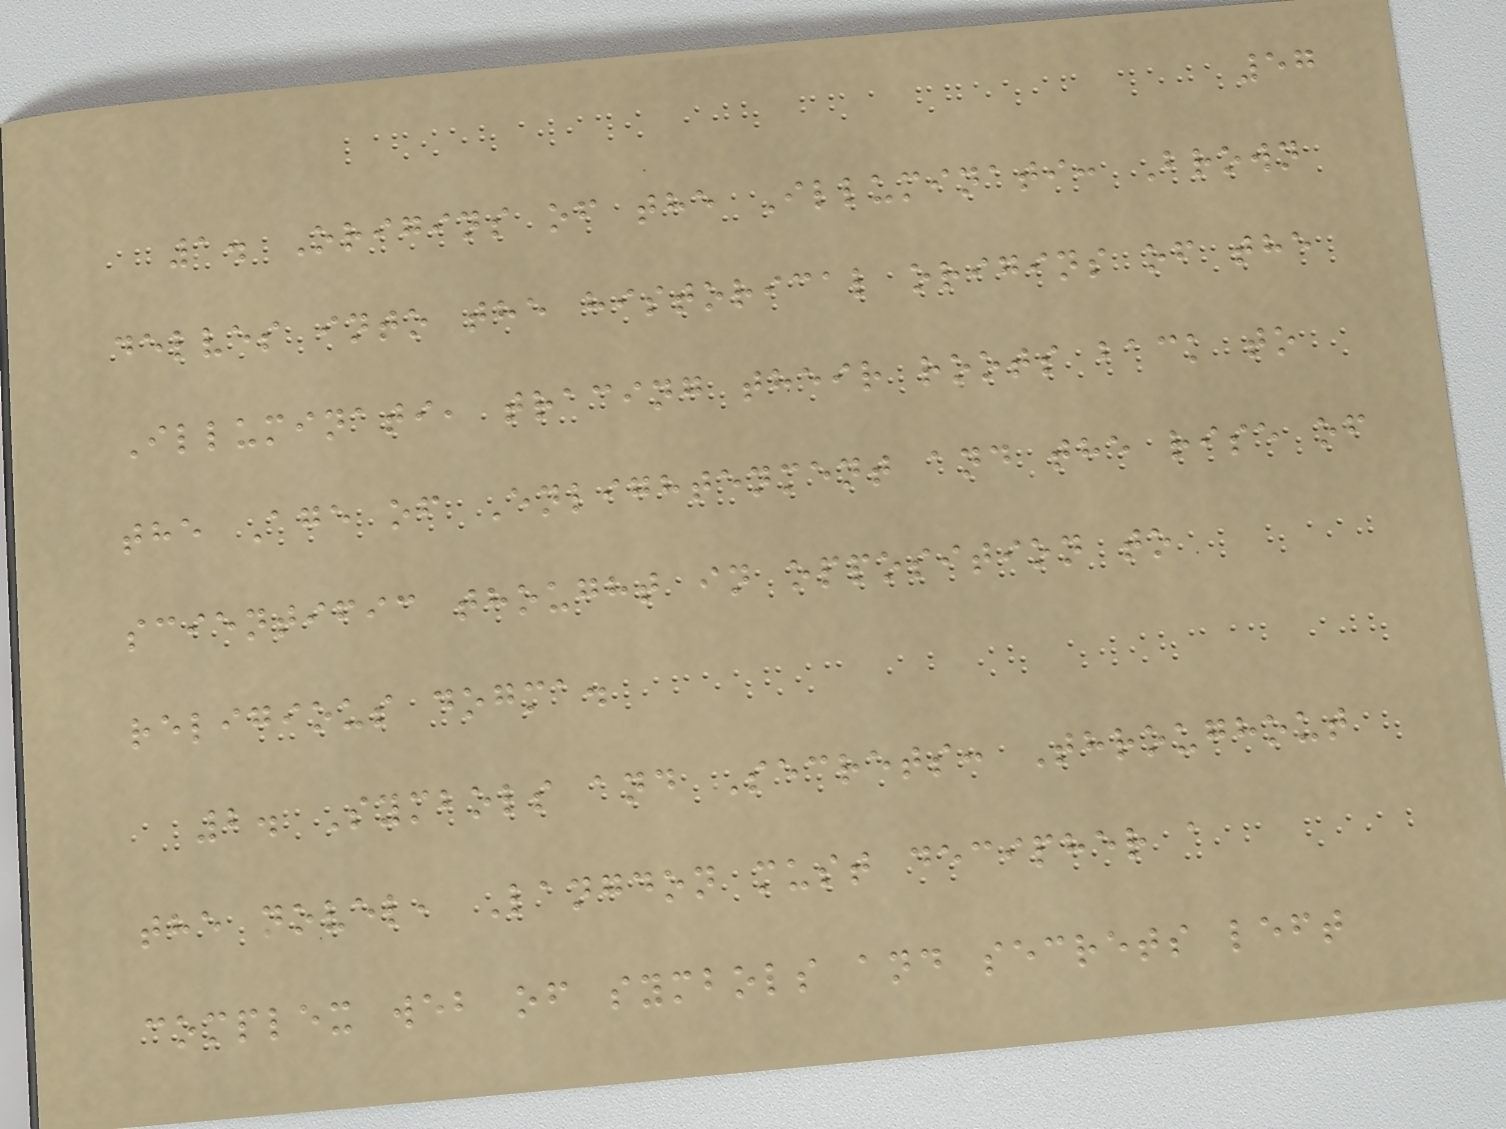57
1. Origins of the Illuminati: Brown
delves into the historical origins of the
Illuminati, tracing their roots back to
the Age of Enlightenment and the rise of
scientific thought in opposition to
religious dogma.
2. Symbols and Secrets: Throughout
the novel, Langdon must decipher a
complex web of symbols and secrets left
